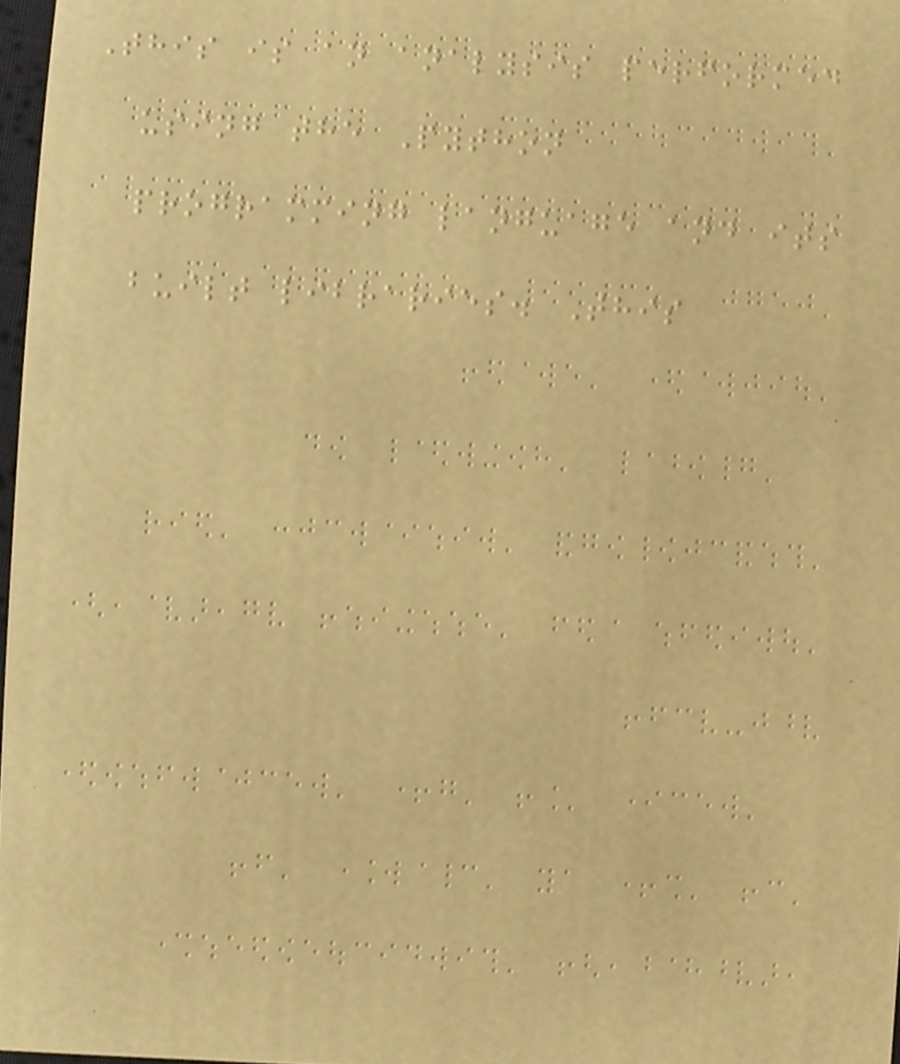This is an analysis performed
using the Python
programming language and its
built libraries. This
